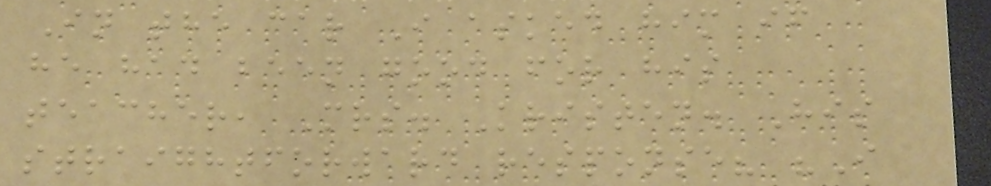In the car I asked him if
he had been good for his
teacher, Mrs. Kristen. His
straightforward response? "I
